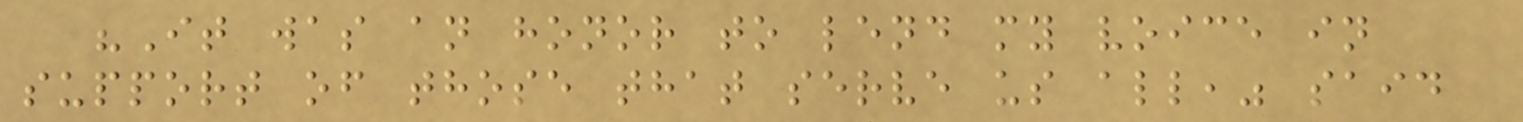"It was an honor to lend my voice in
support of those that serve us all," said
